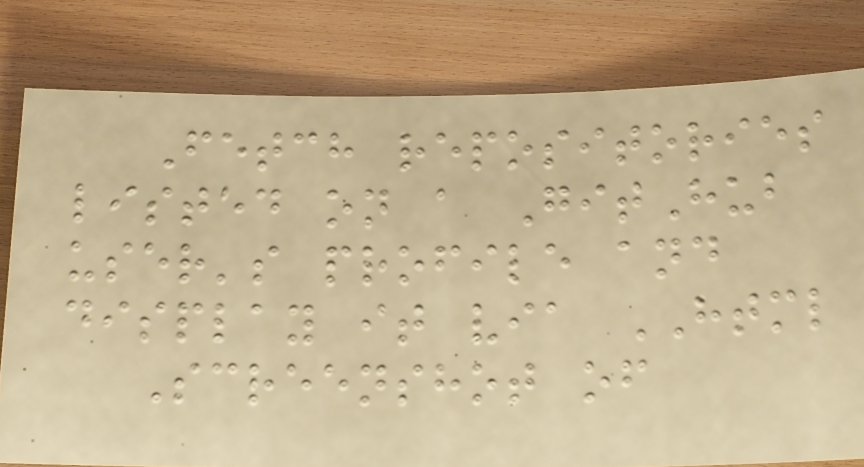Fetch repositories
listed on a GitHub
user's profile and
display it via HTML
Screenshot of
